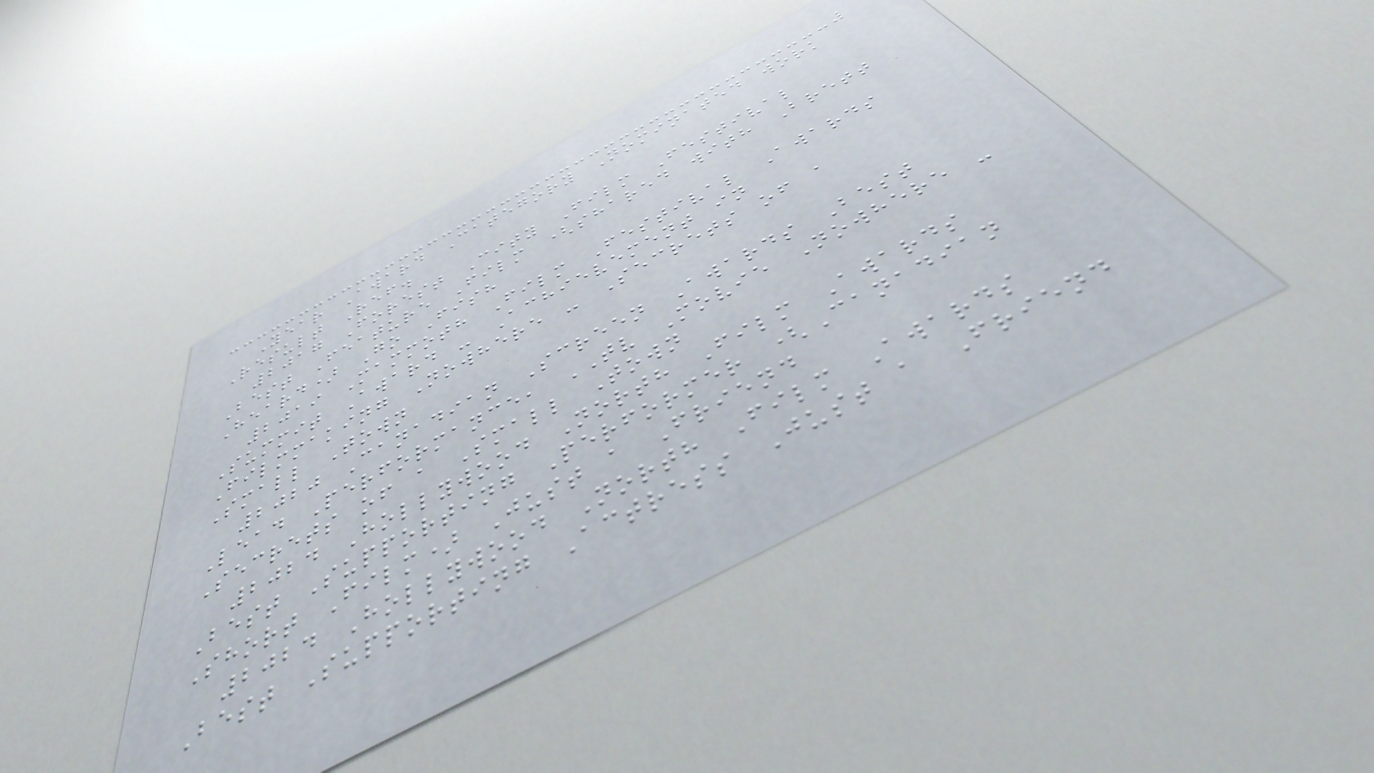Year Award Category Nominated work
Result Ref.
2017 Forest City Film Festival
Best Feature Film (shared with Brett
Heard) Go Fish
2019 Mammoth Film Festival Awards
Summit Award - Achievement in
Filmmaking Nowhere - Secrets of a
Small Town
2020 Canadian Screen Awards Best
Lead Performance, TV Movie Nowhere -
Secrets of a Small Town
2024 Hollywood North Film Awards
Best Supporting Performer (Canadian
Short Film) Just a Friend
2024 Hollywood North Film Awards
Best Supporting Actress Just a Friend
